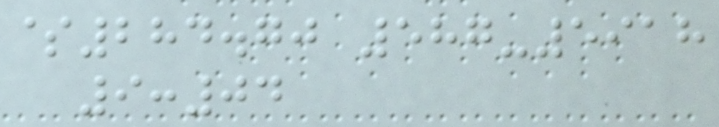$284.70 587-5918
9:04
